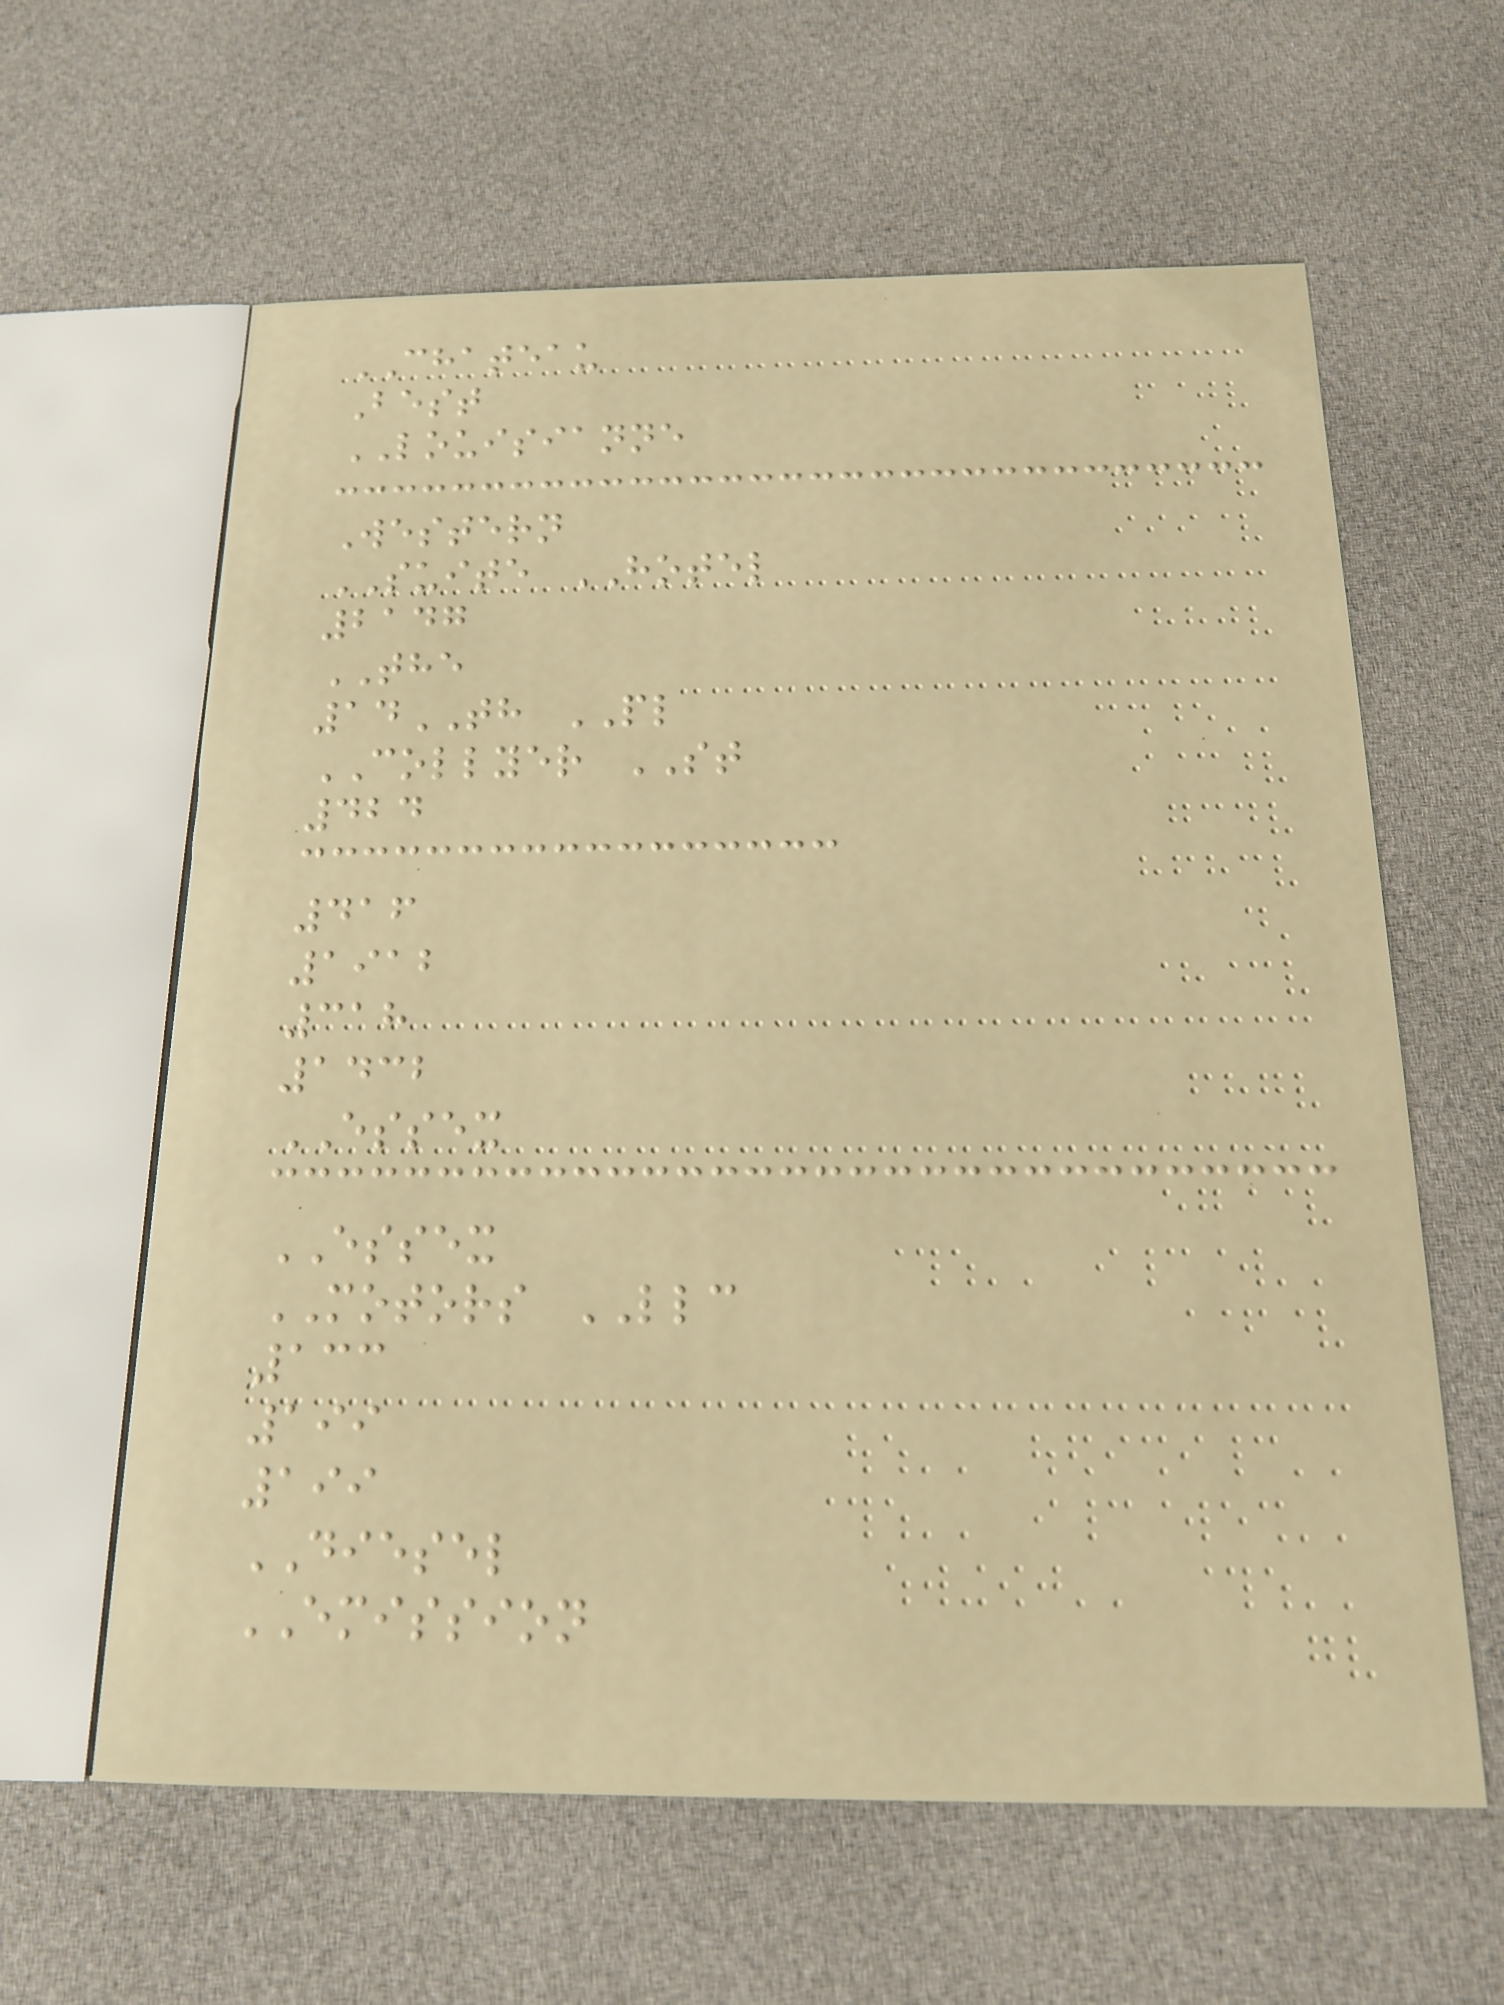CHATEAU
Best
LOUISIANNE
Western
SUITE HOTEL
2147
THE
14TH PL
COLLYER ST
424
416
1912
318
1432
ESSEX
ESSEX
MOTORS LLC
133
199
199
DIESEL
EMISSION
